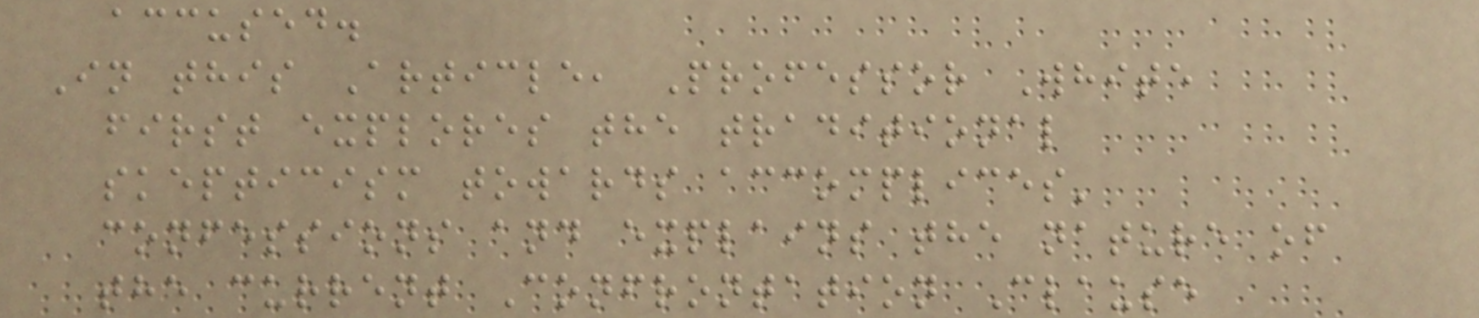accused.
In this Article, Professor White
first explores the traditional
skepticism towards accomplices'
confessions and explains the nature of
the current Confrontation Clause
